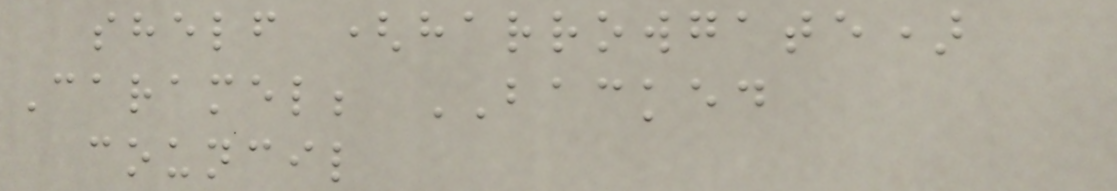shelf (harrowgate)
Caramel; BACKED
council
